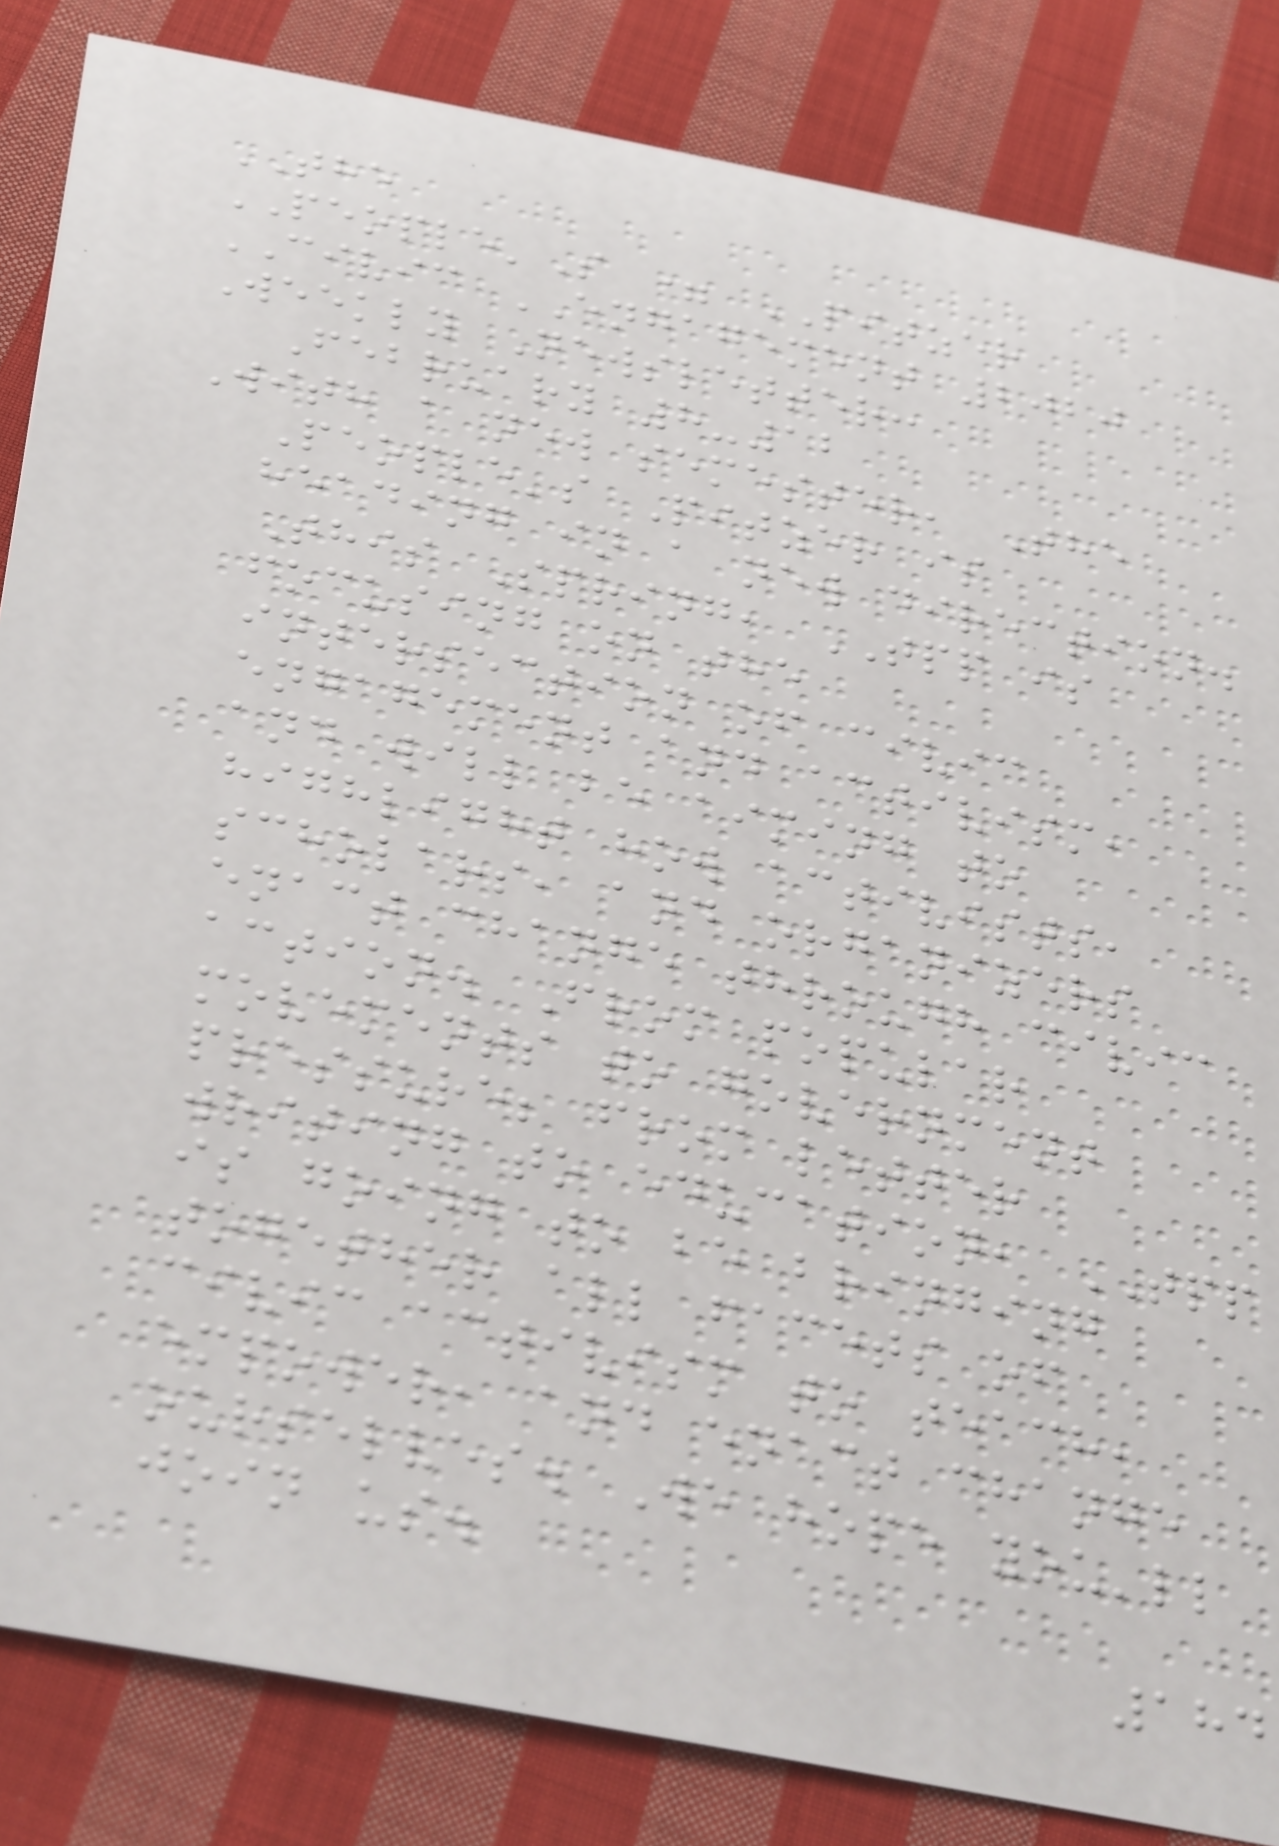THE
PEOPLE'S = PITZER
CIVIC ENGAGEMENT 2020
Weekly Newsletter:
February 8-12
With a new semester, The
People's Pitzer is
heading in a new direction.
This Spring, TPP is
focusing on the
intersection of civic
engagement and activism,
and will be aiming to
highlight how activists,
scholars, and organizers
enact change through civic
action. From popular
movements to government
pressure; from letter
writing to education, TPP
is going to be bringing
together all facets of
civic activism to teach,
empower, and enact change
ourselves. We hope you'll
join us.
184
